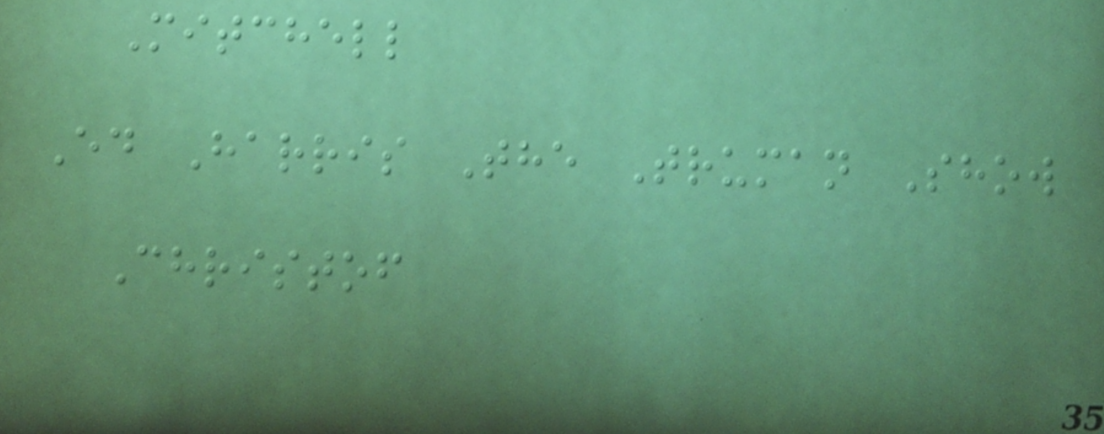Mitchell
Ed Harris The Truman Show
Christof
